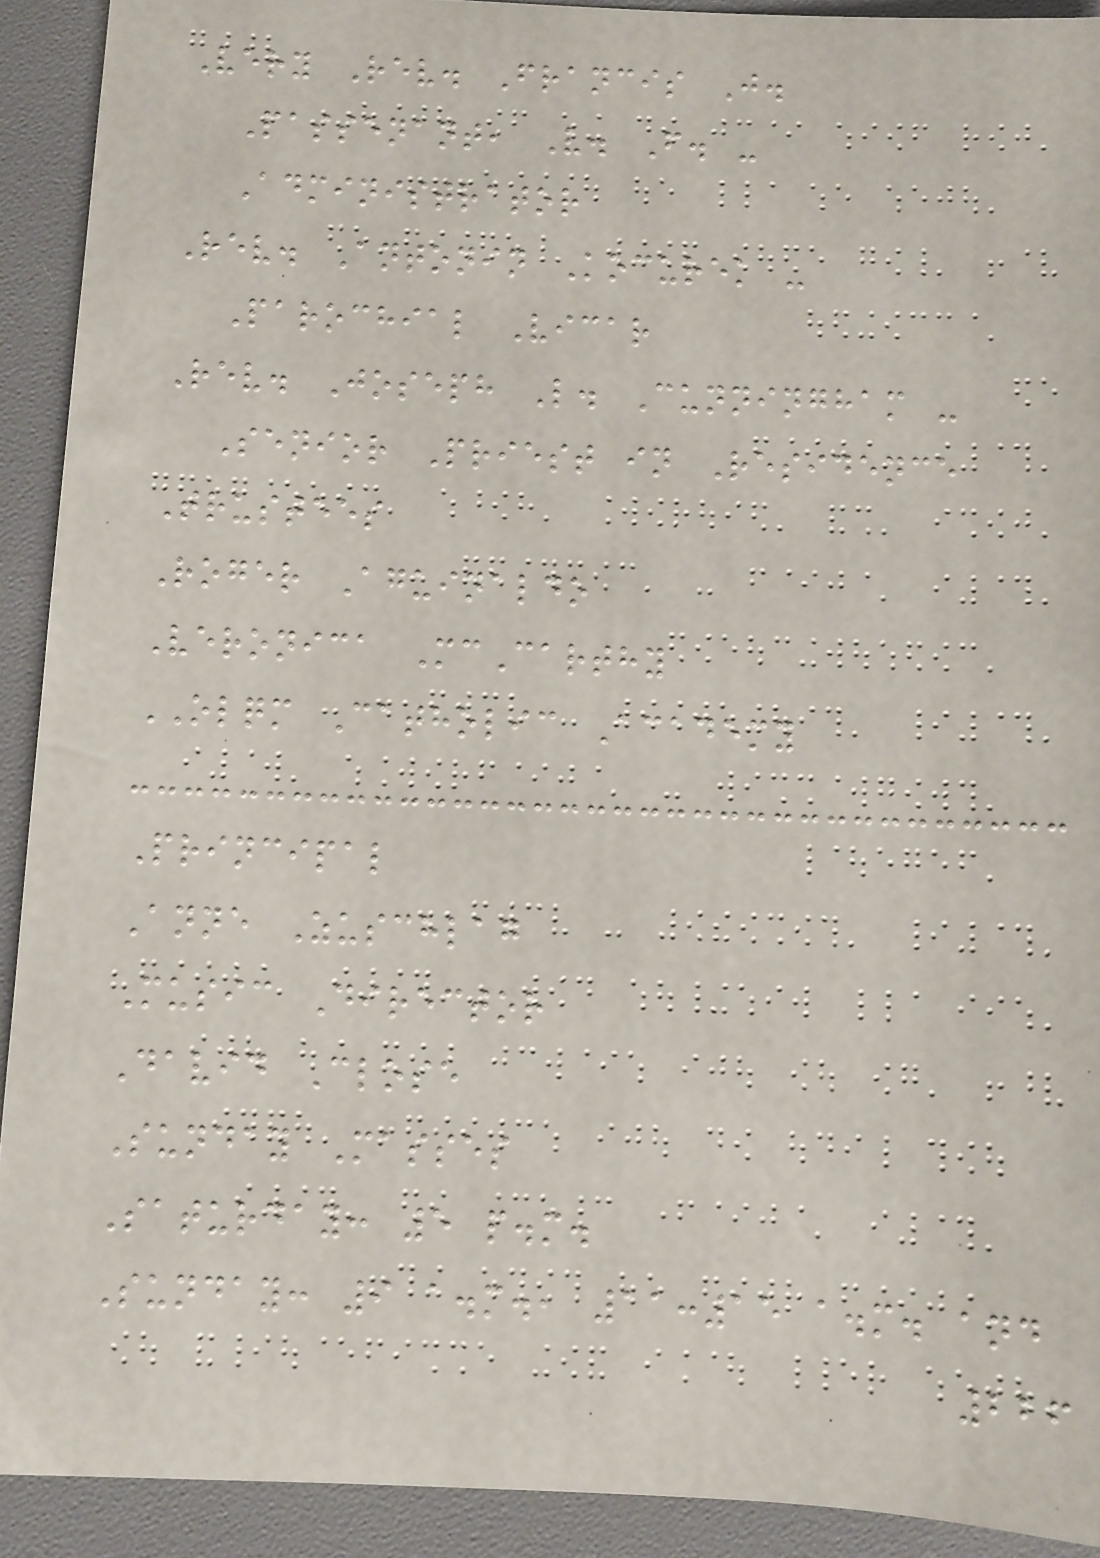Very Rev. Francis J.
Passenant, V. F. -
Administrator
Rev. Antonin Kocurek -
Parochial Vicar
Rev. Joseph L. Cunningham -
Senior Priest in Residence
Trustees
Roger Aguinaldo
Veronica McCarthy
OLQM Catholic Academy
Principal
Anne Zuschlag
Music Director
David Close
Sunday Masses
Saturday: 5 p.m.
Sunday: 9 a.m., 11:15 a.m. and
226
